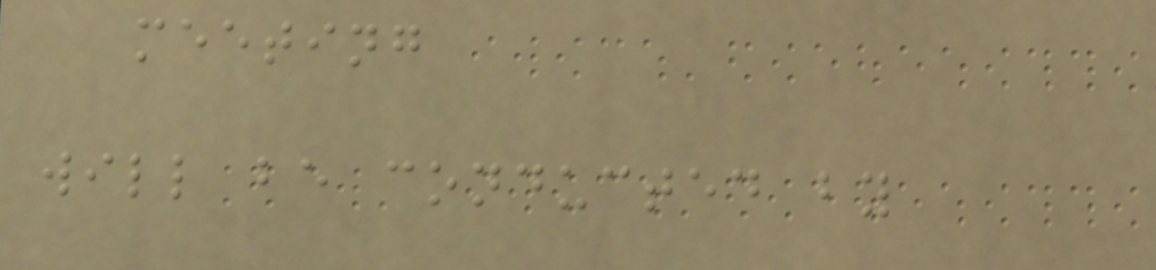meeting
will be conducted by
